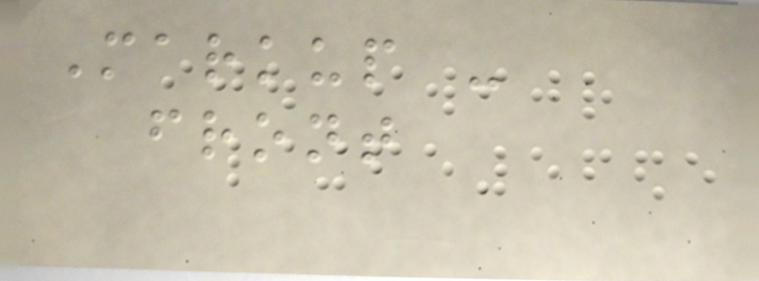Markup -
front
